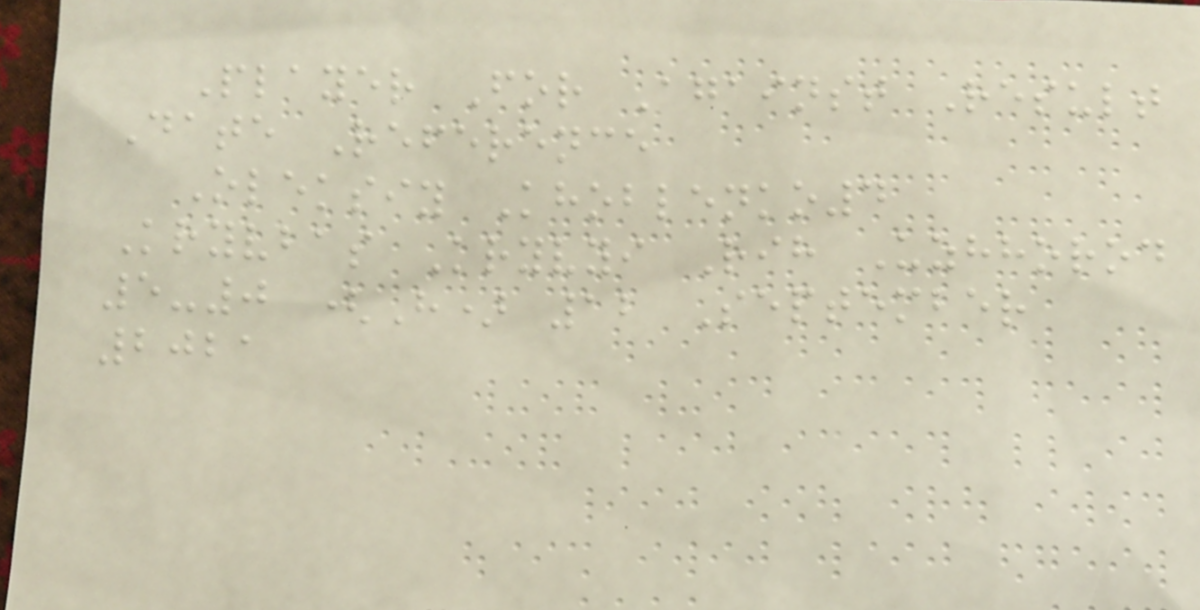Player For Against Result
Date Reference
Oleksiy Khoblenko4
Kryvbas Kryvyi Rih Uzhhorod
5-0 (H) 12 September
2021
